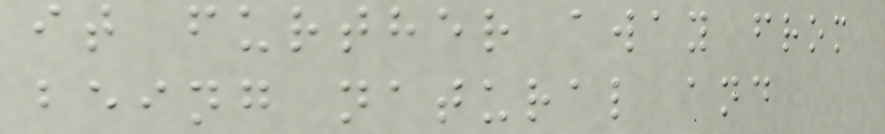it further away from
being natural and
